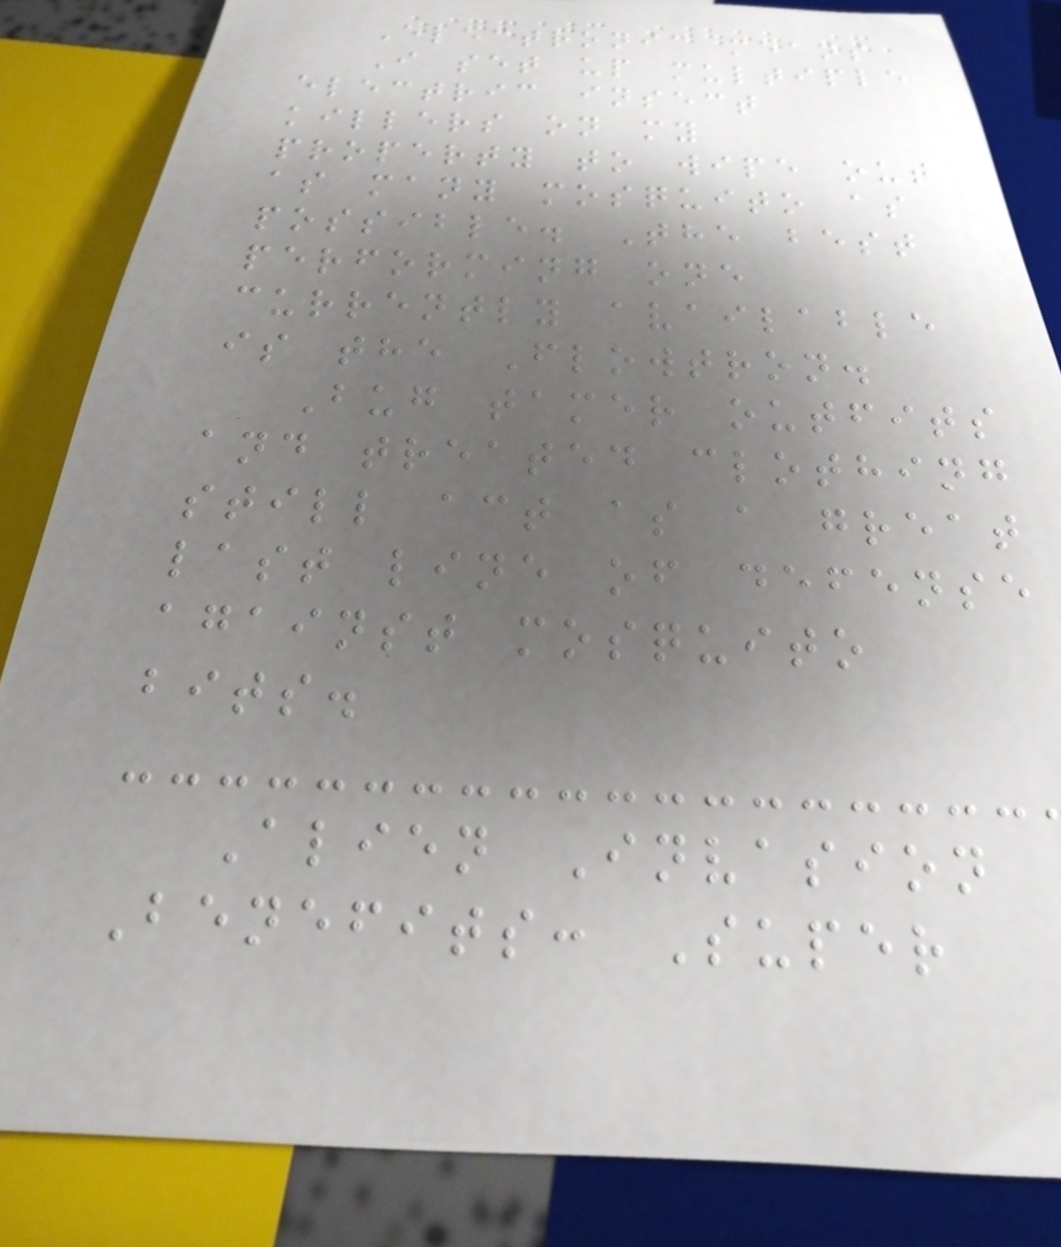Electronic means
I set up multiple
electric insect
killers on my
property to wipe out
as many mosquito as
possible. The best
performing one
currently available
is the Flowtron.
Bug tamer outfits
and treated clothing
still act as a great
last line of defense
against mosquito
bits.
Alien Invasion
Benefits: Super
